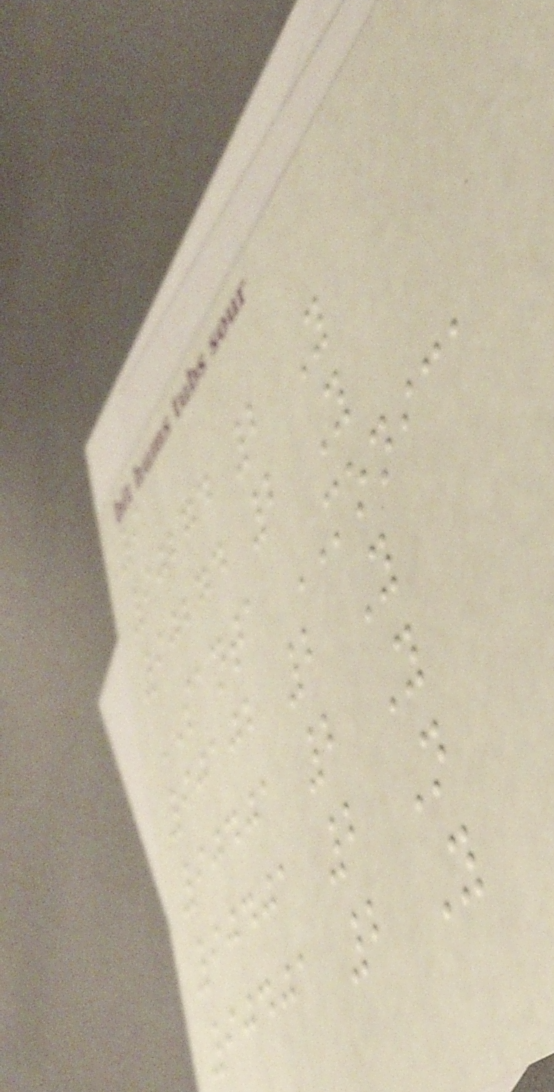9
90274 2 Y
90274 2 Y
SANTA MONICA
90102 2 Y
90401 2 Y
90401 2 N
90401 2 Y
